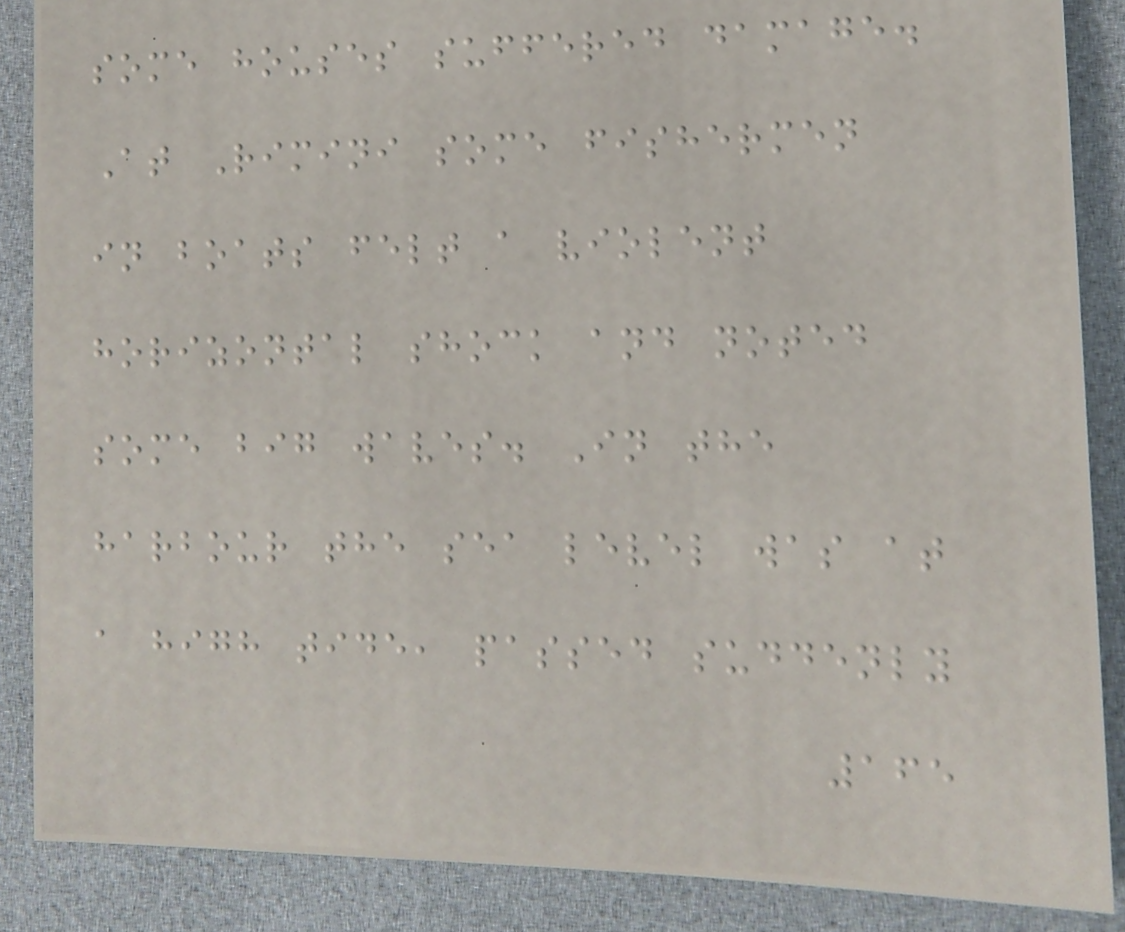some houses suffered damage.
At Rimini some fishermen
in boats felt a violent
horizontal shock and noted
some big waves. In the
harbour the sea level was at
a high tide, passed suddenly
165
